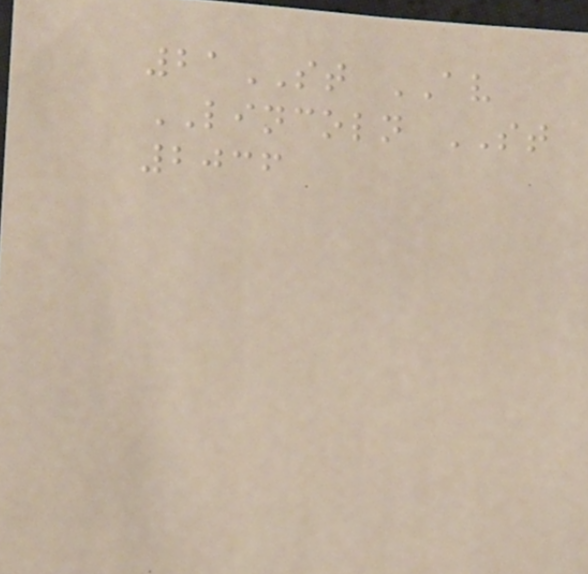21ST AV
LINCOLN ST
2036
